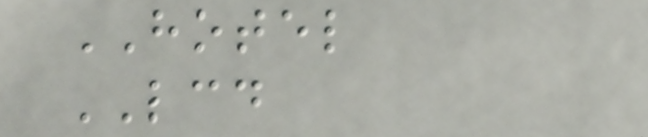HOTEL
LCD
